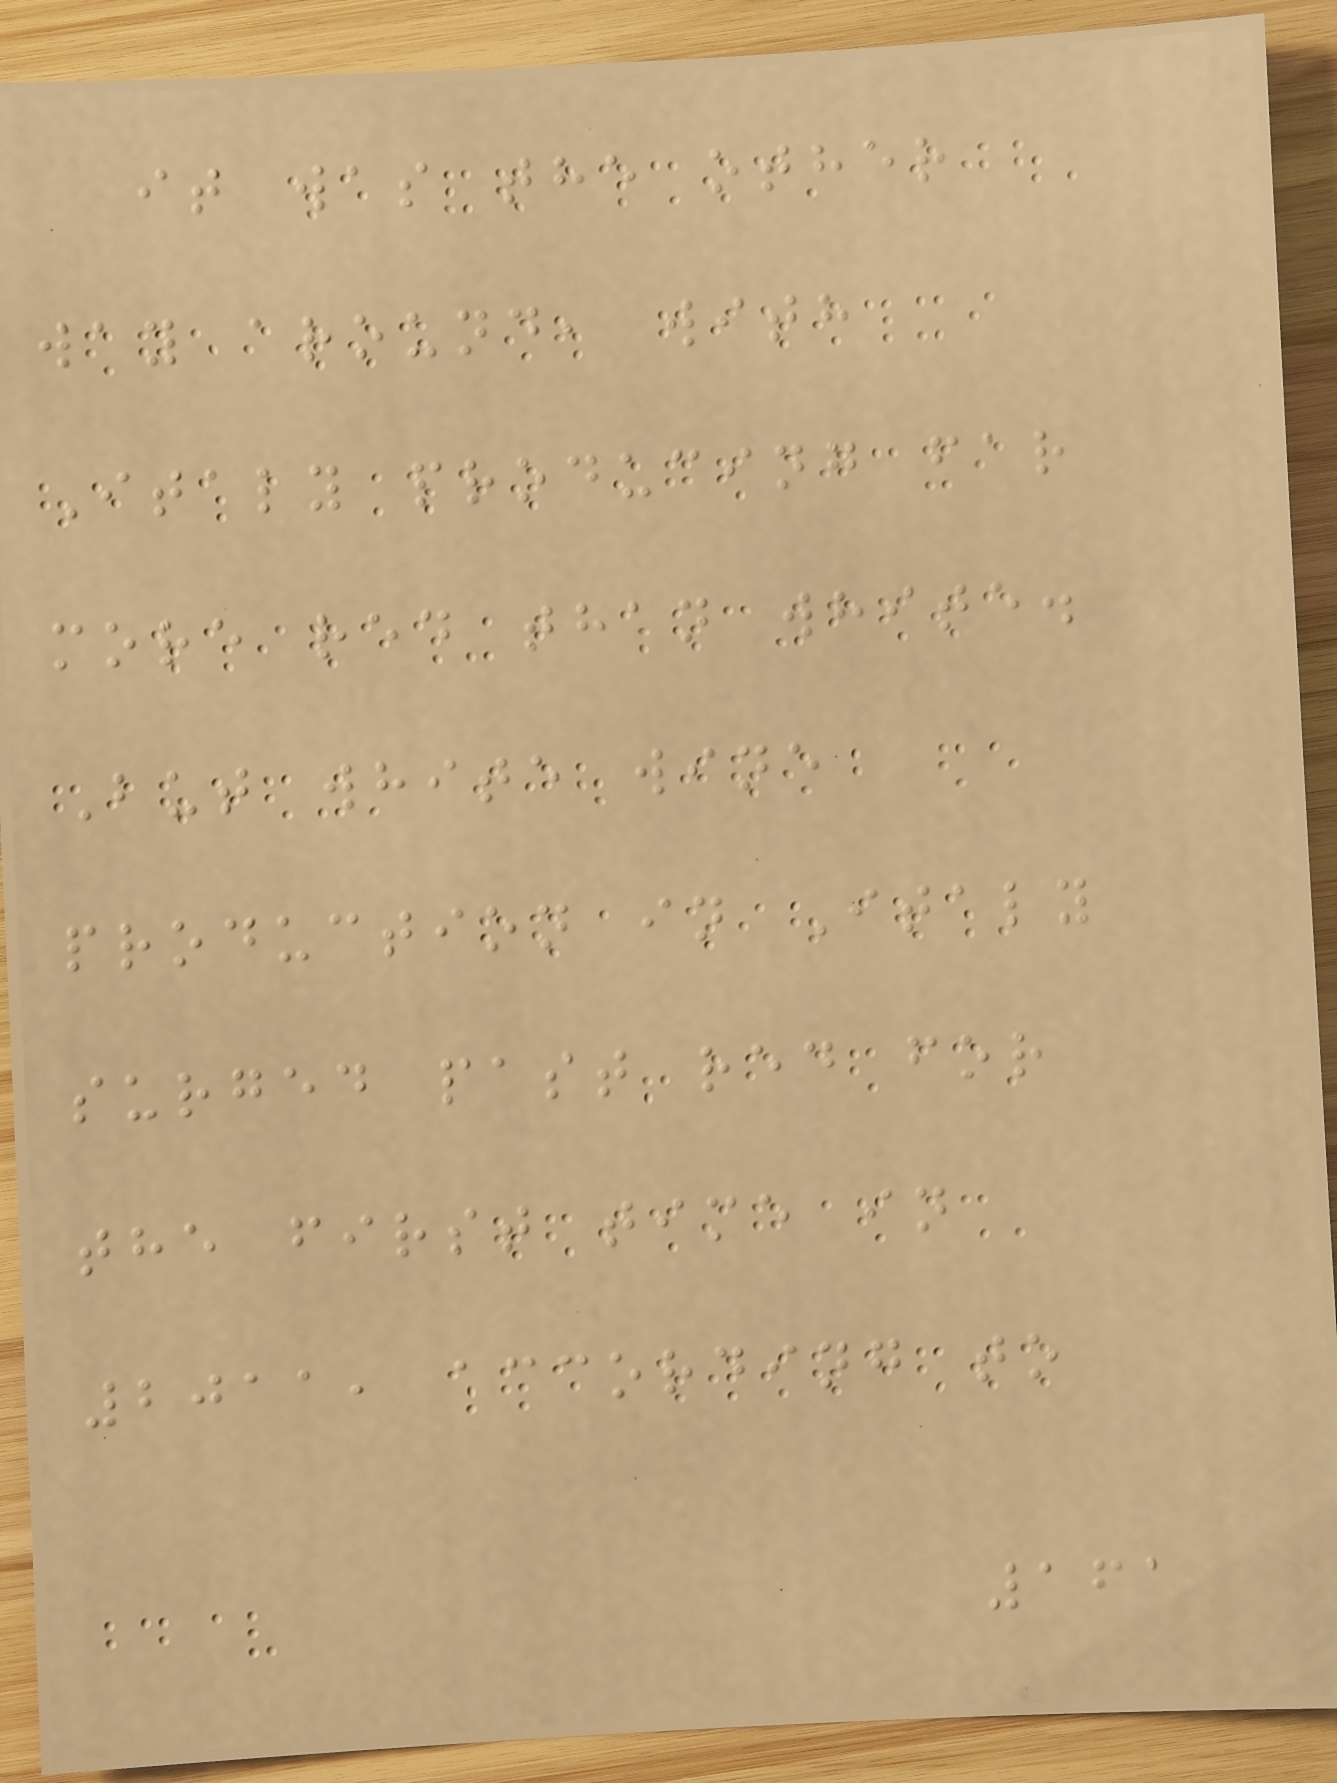it was the other
way around, with
Italy producing far
more red than white.
But white wine
production in Italy
surged past red for
the first time in
2011, according to
161
